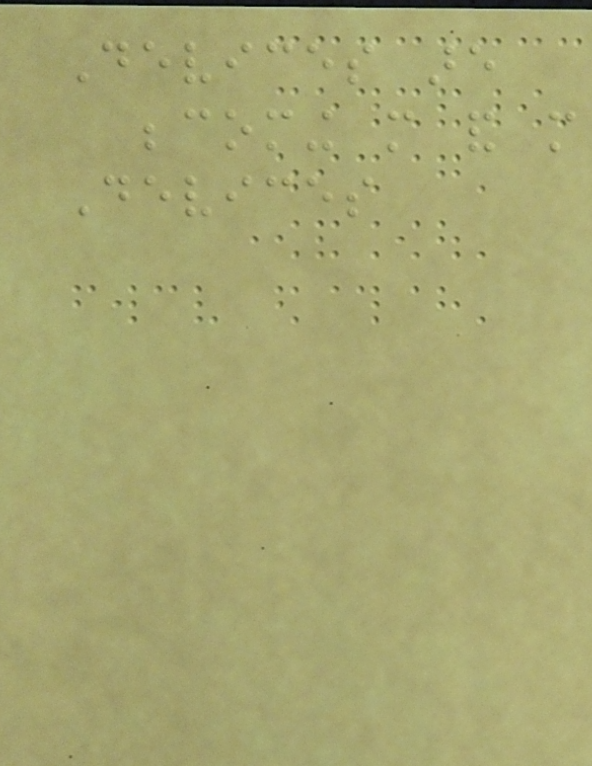Devices are
becoming more and more
Devices
